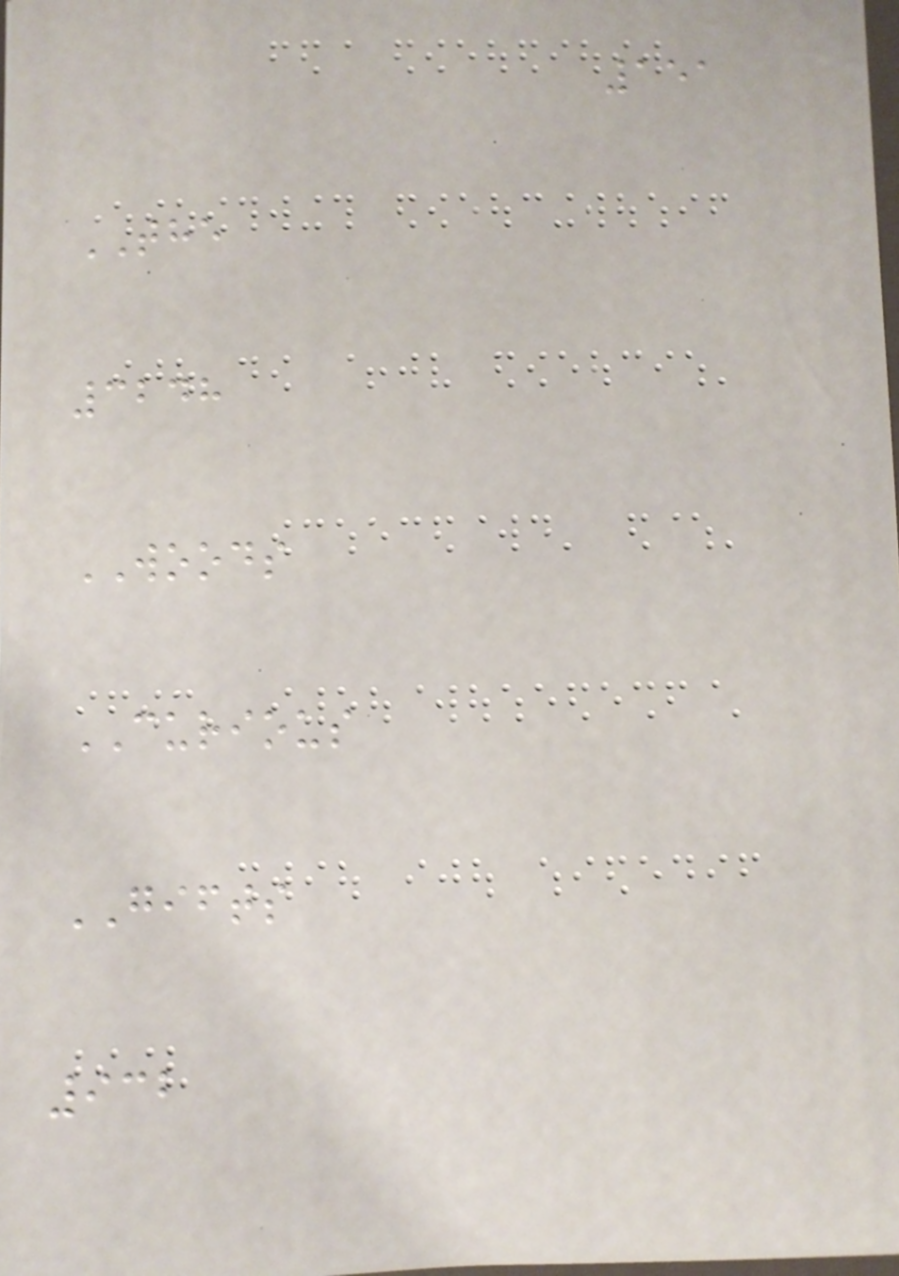151
THE
3248
WOODS
CURIOUS
GIFTS
932
